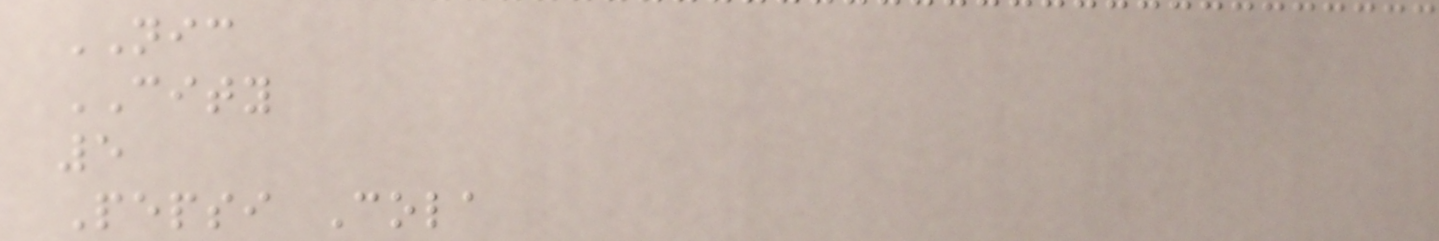NIC
CITY
5
Pepsi Cola
